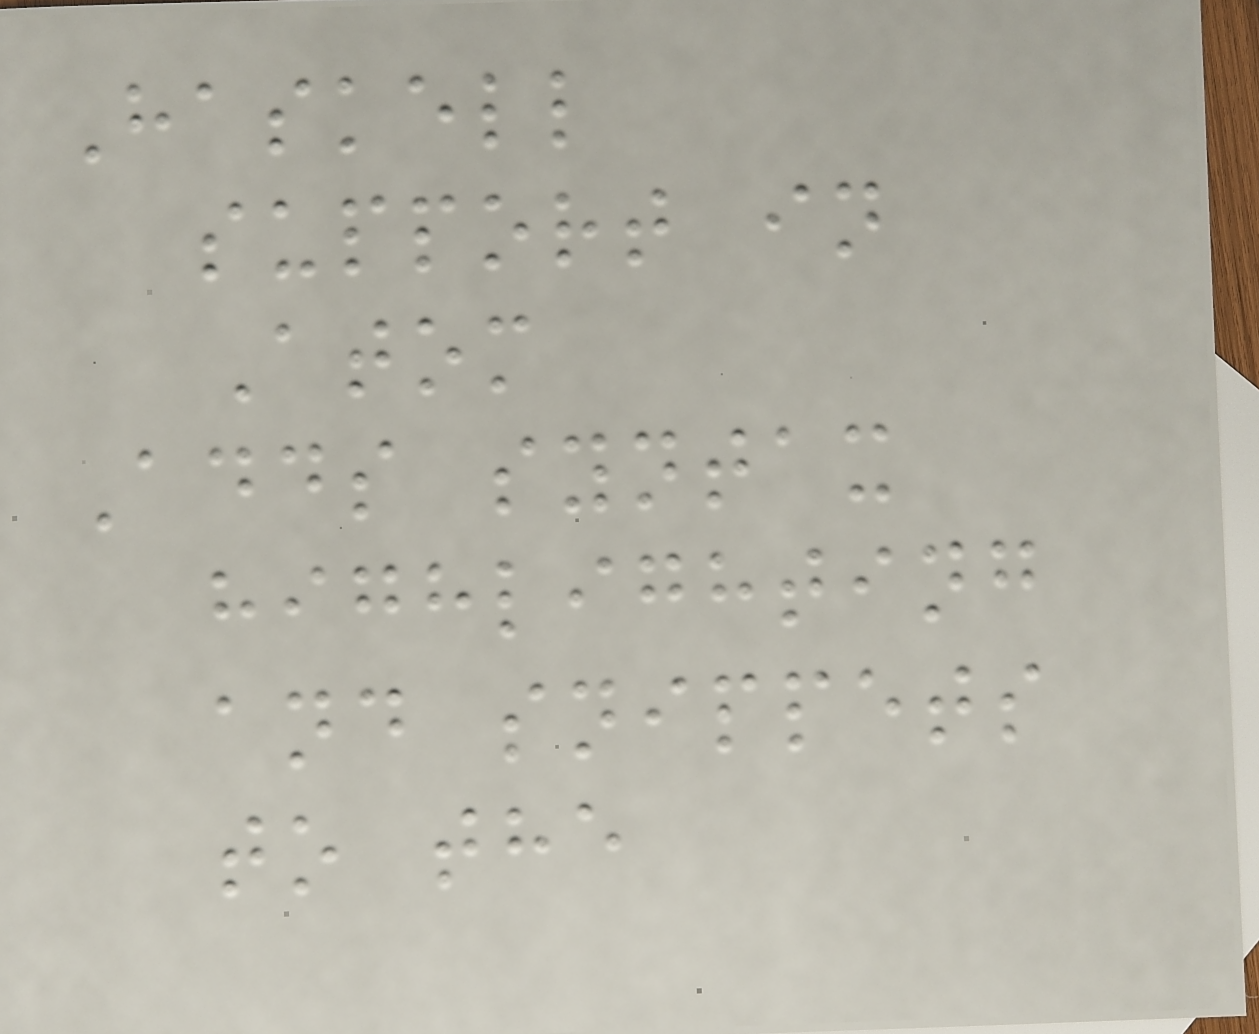Haskell
support in
Atom
Adds syntax
highlighting
and snippets
to the
